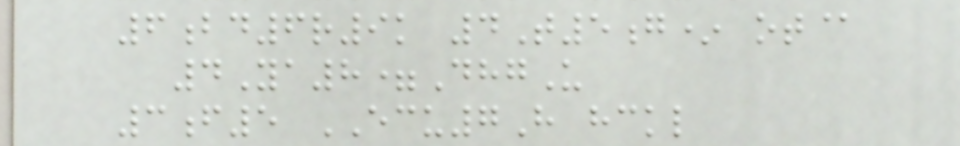6bd6r9k 4T5g* ot@
4Ya8=DhgU
3f5 ECU7H hckl
